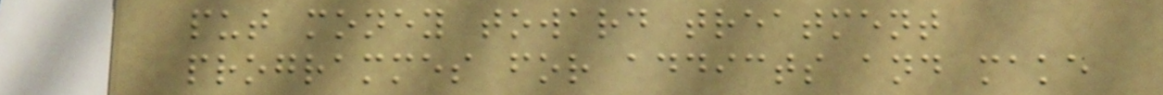put money toward treatment
programmes for addicts and make
